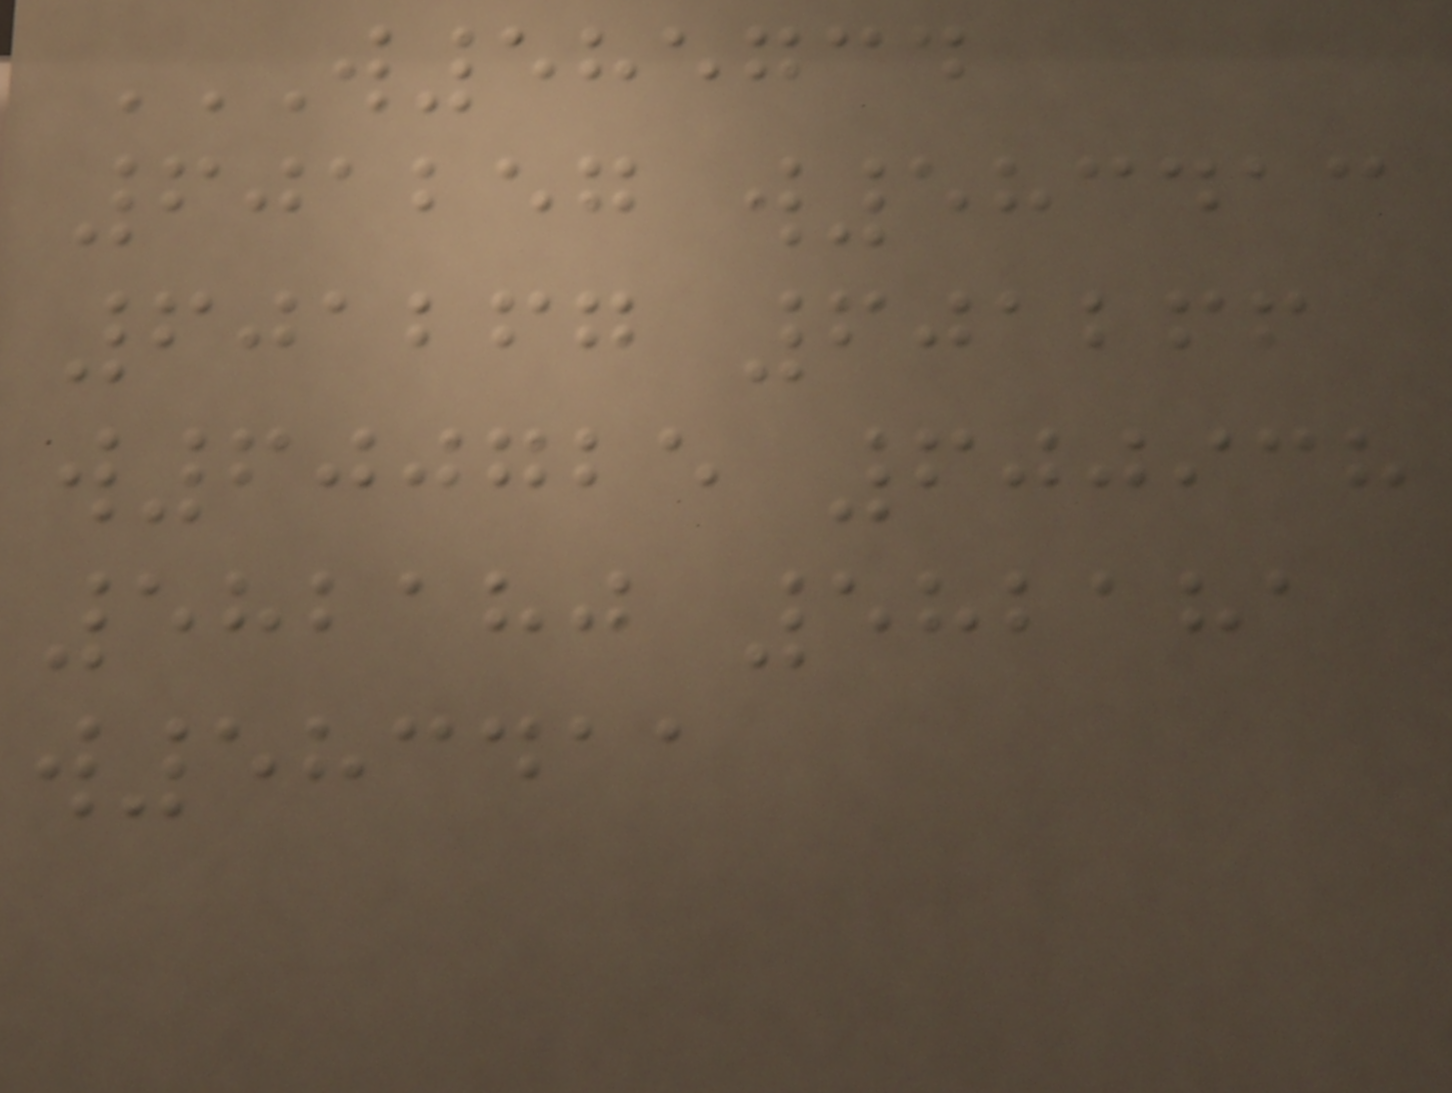W585734
601257 W583413
601267 601266
W600725 600938
582180 582181
W583411
